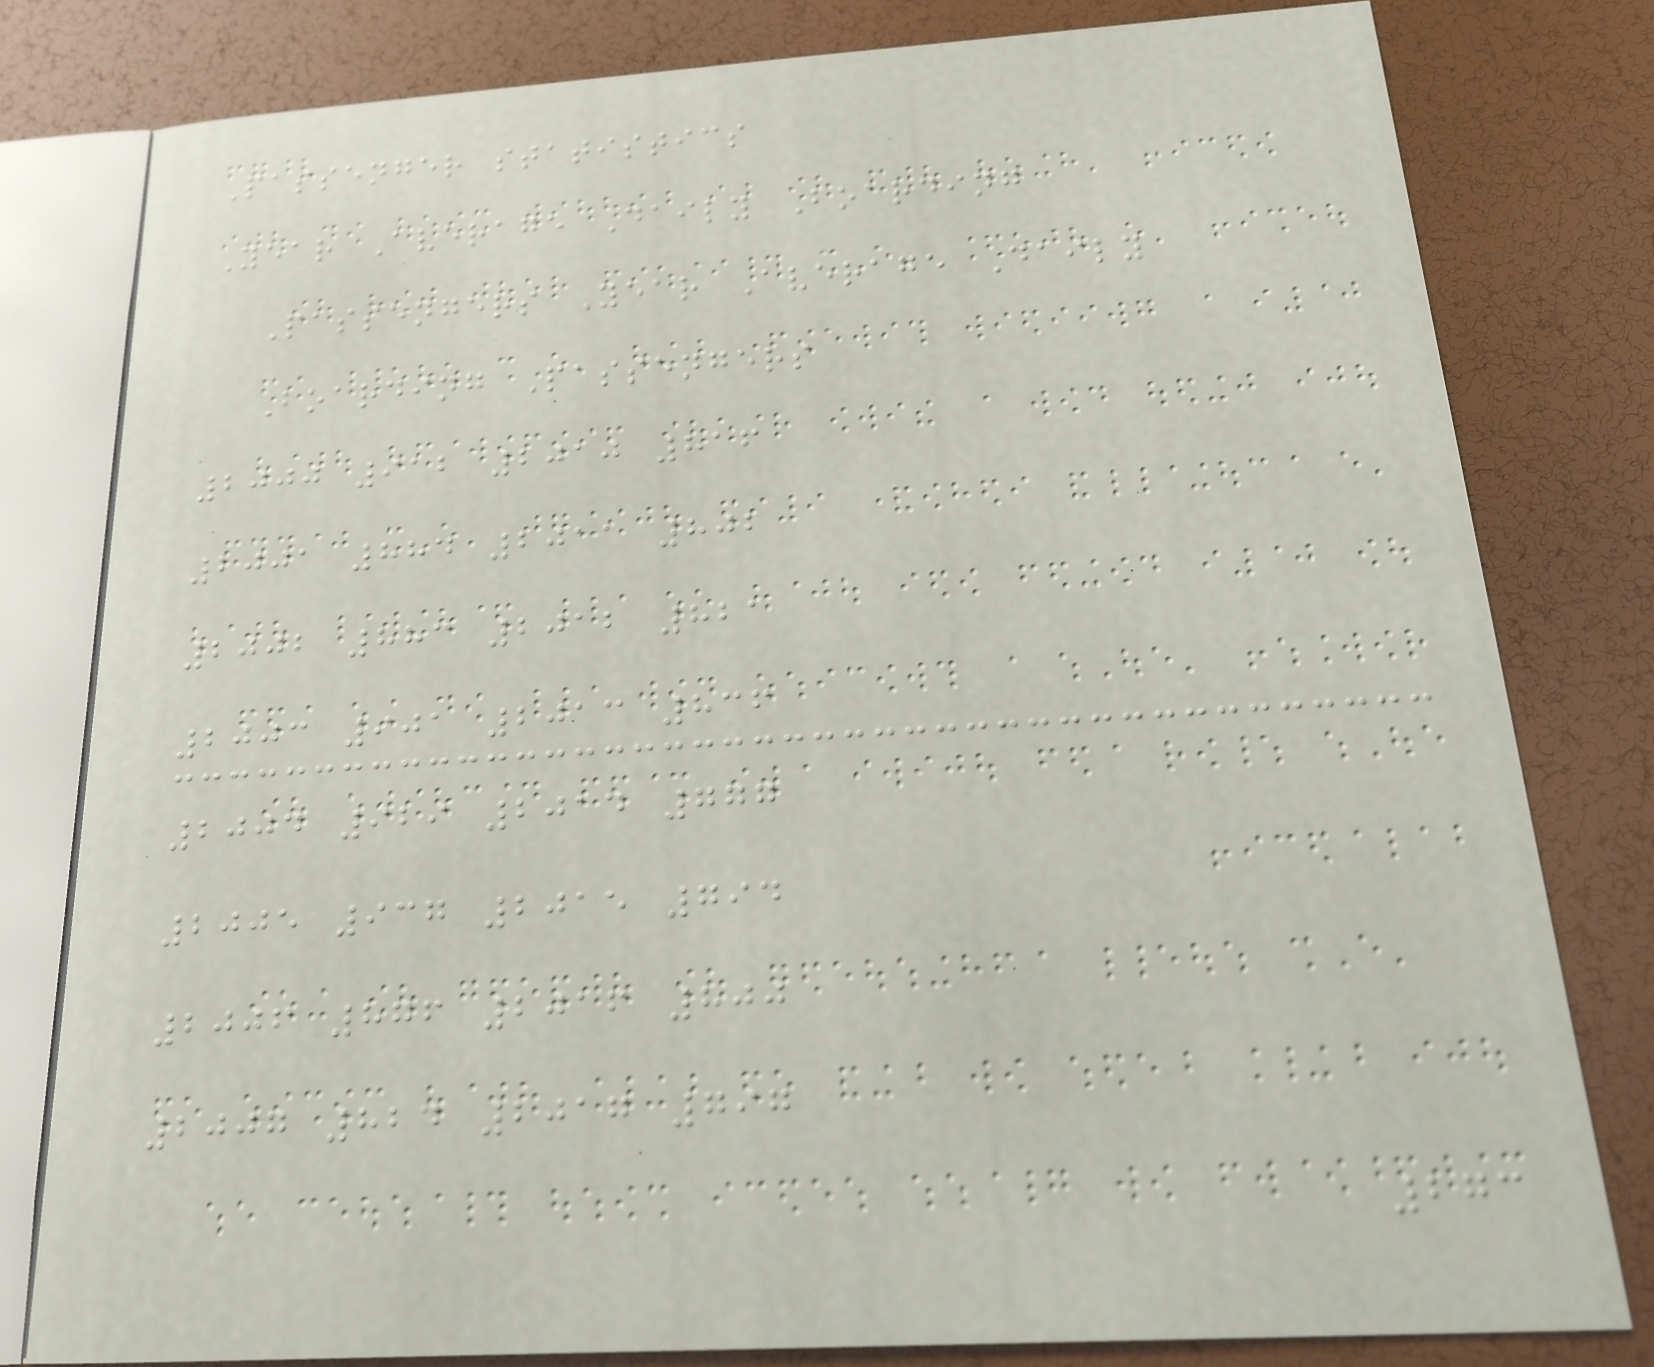Passenger statistics
Year Average Daily Boarding
Passengers Year Average Daily
Boarding Passengers
2000 912 2010 816
2001 884 2011 802
2002 883 2012 821
2003 901 2013 836
2004 929 2014 777
2005 937 2015 794
2006 876 2016 800
2007 824 2017 797
273
